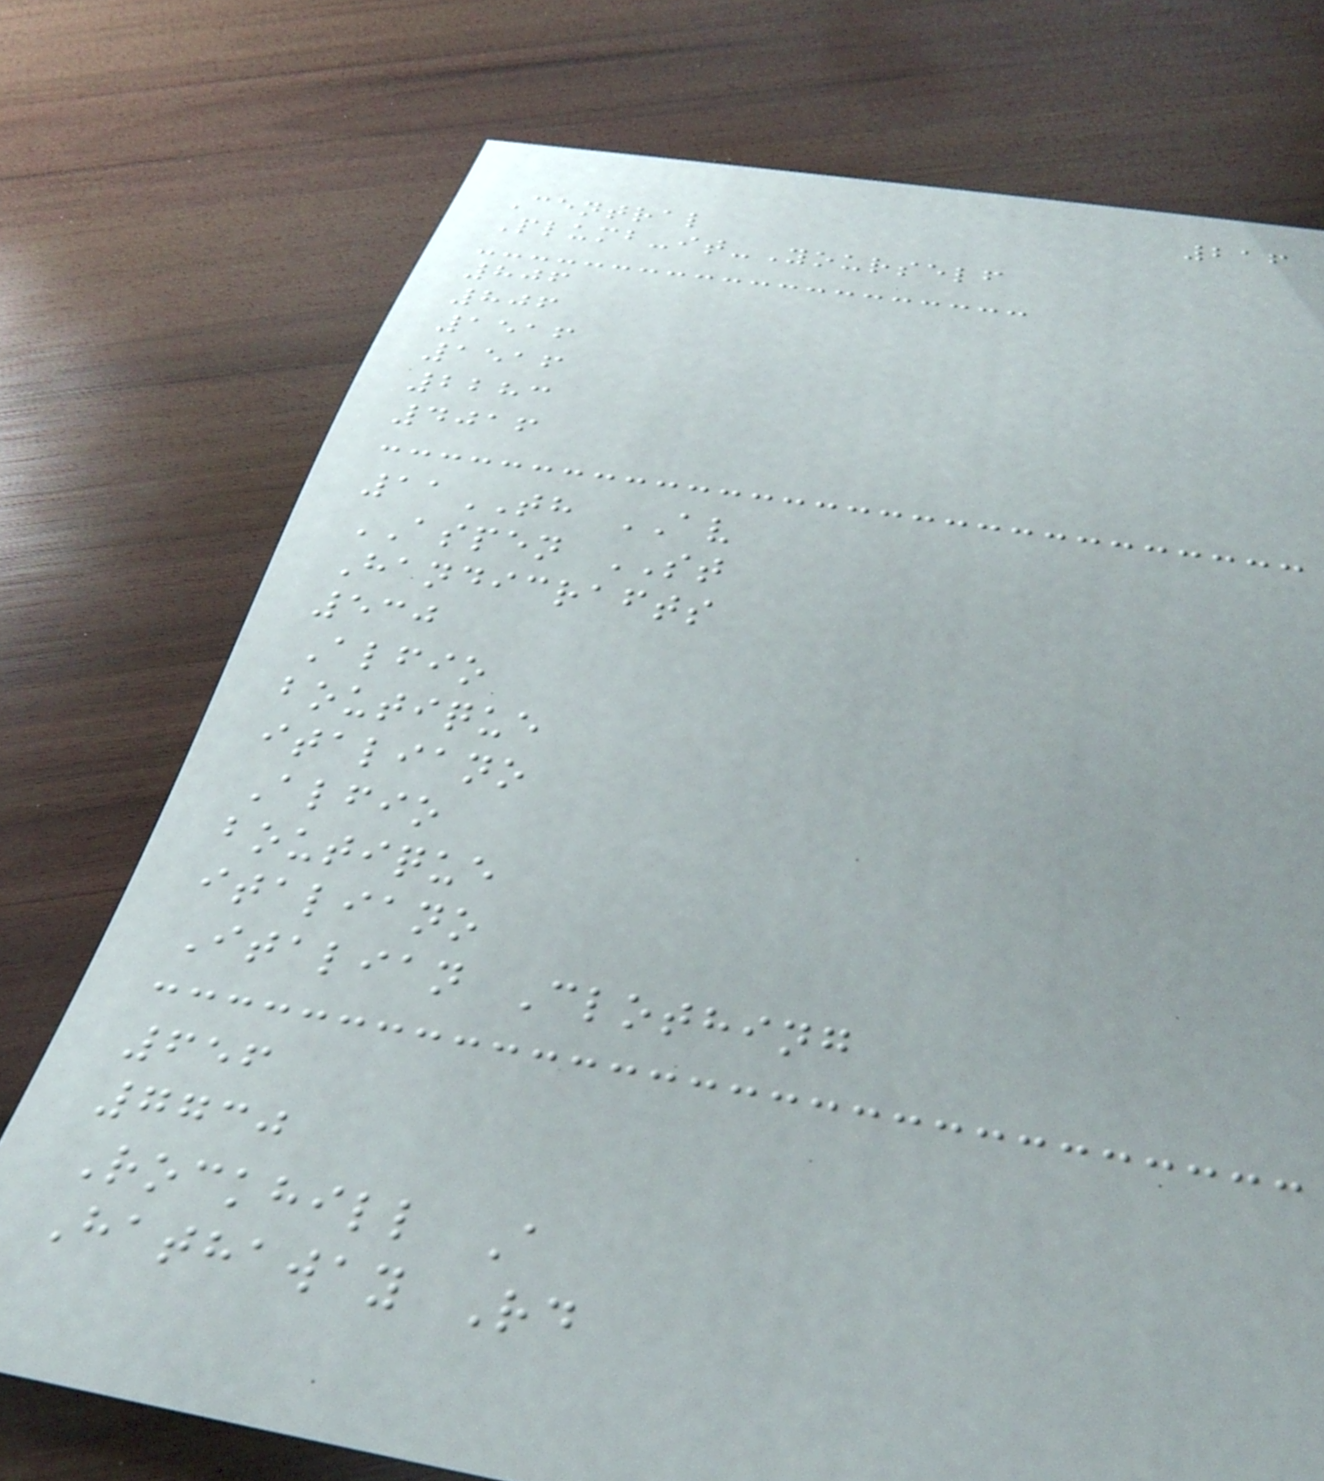216
Central
Plumb-it-Yourself
806
806
1516
1516
2283
4016
11TH AV
ASPEN ST
Handicrafts
530
Alfio
boutique
italiano
Alfio
boutique
italiano
Italian Clothing
656
7730
Rockhill A
Hathaway Rd
